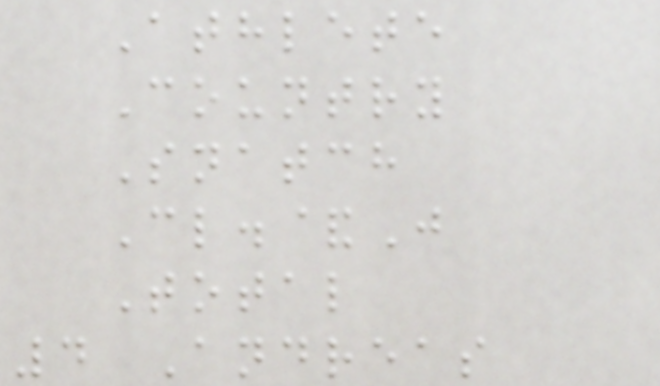Athlete
Country
Snatch
Cl.&J
Total
4 Andreas
